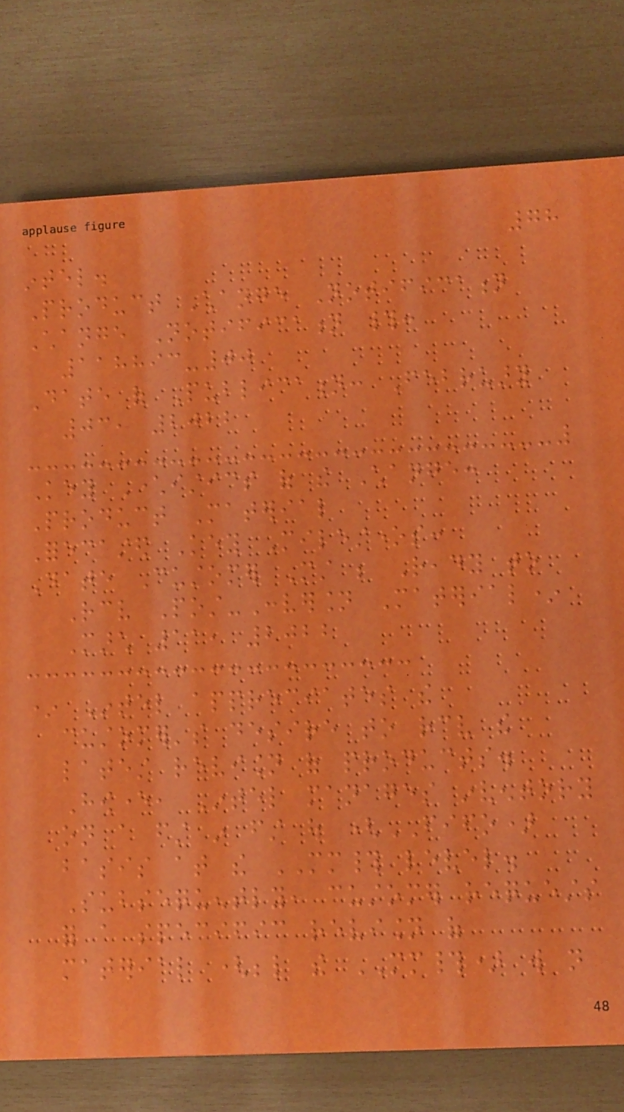78
intel.
Product Change Notification
Change Notification #:
118893-00
Date of Publication: February
03, 2022
Key Characteristics of the Change:
Product Material
Forecasted Key Milestones:
Date Customer Must be Ready to
Receive Post-Conversion Material*
March 11, 2022
* Intel appreciates the
customer's desire to receive the
latest revision of products.
However, Intel manages inventory
on a first in first out (FIFO)
basis at the MM# level.
Subsequently, customer requests
for a specific revision of
material (below the MM#) will not
